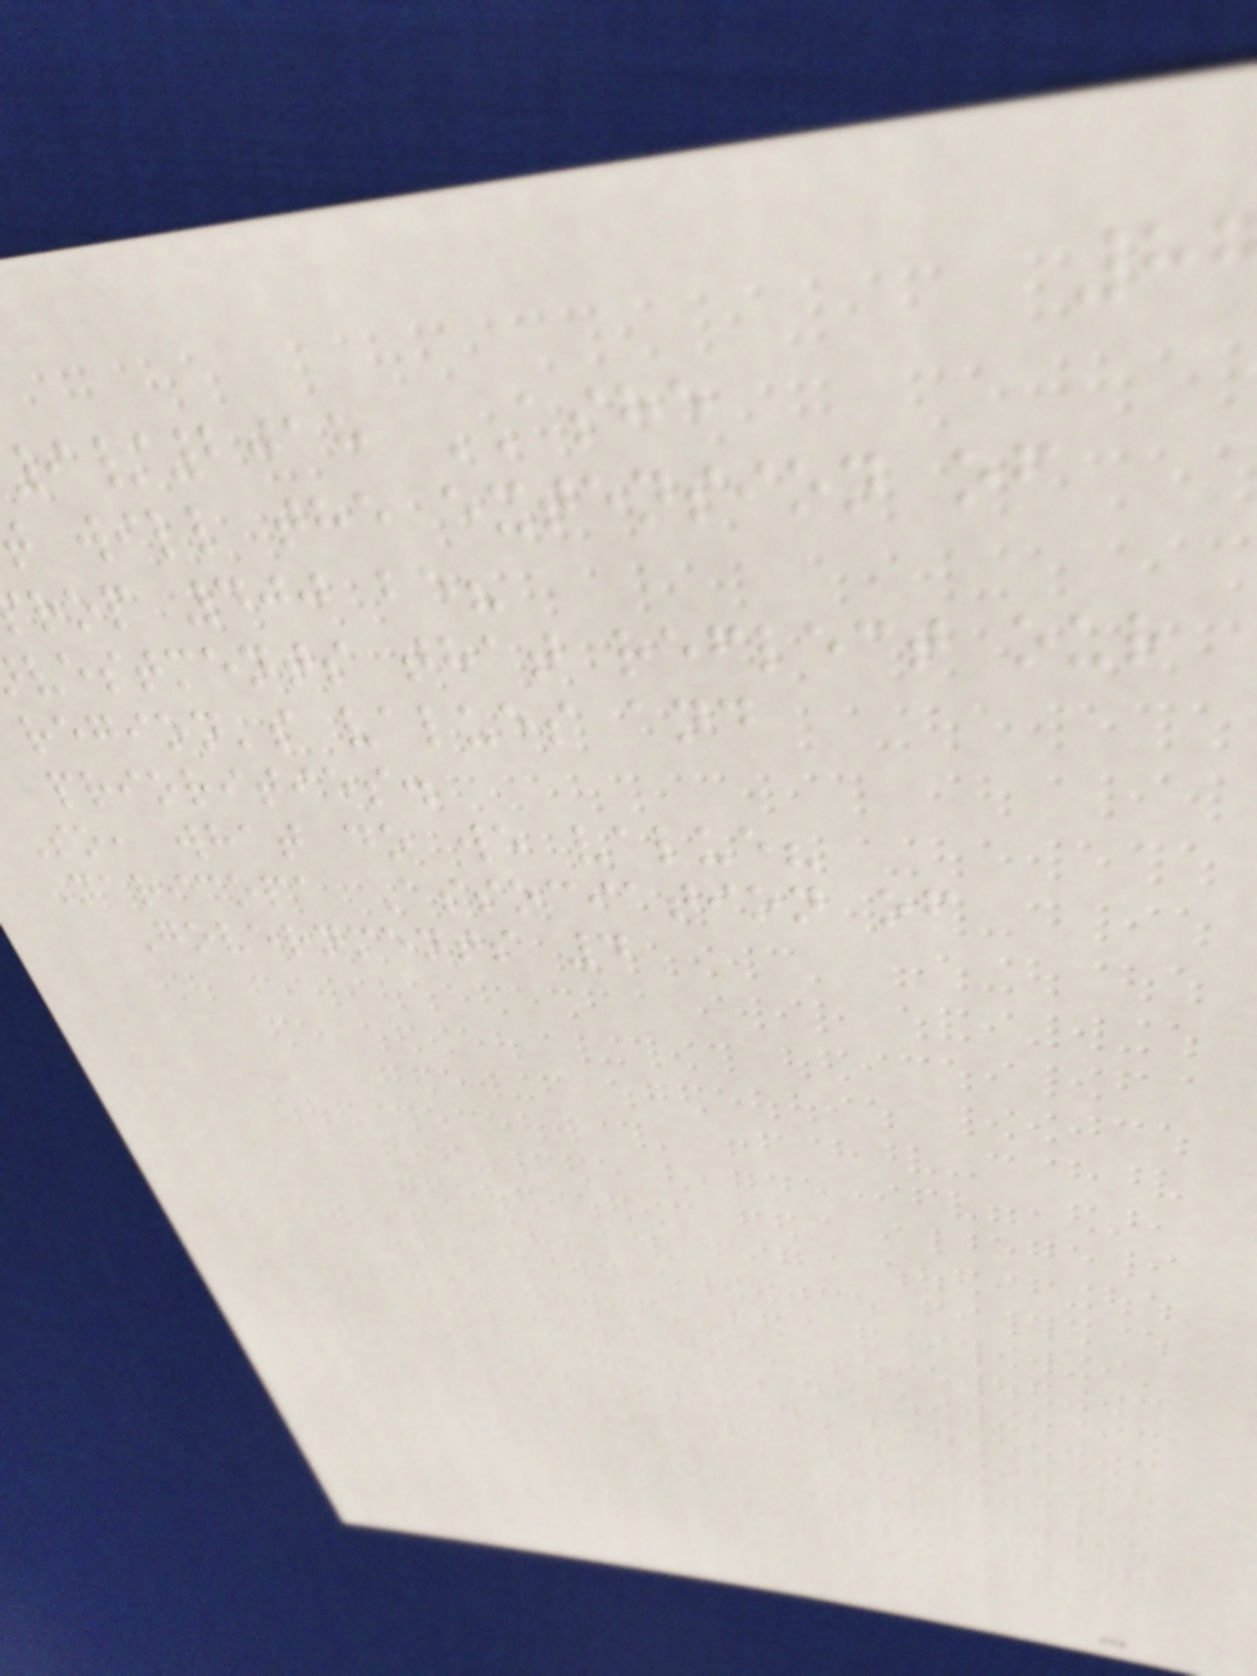/2018 ASHE
will the extension of
rop 400 be?
vestments that reflect our
region's values and
priorities.
So, what do we value?
Maricopa Association of
Governments 4
